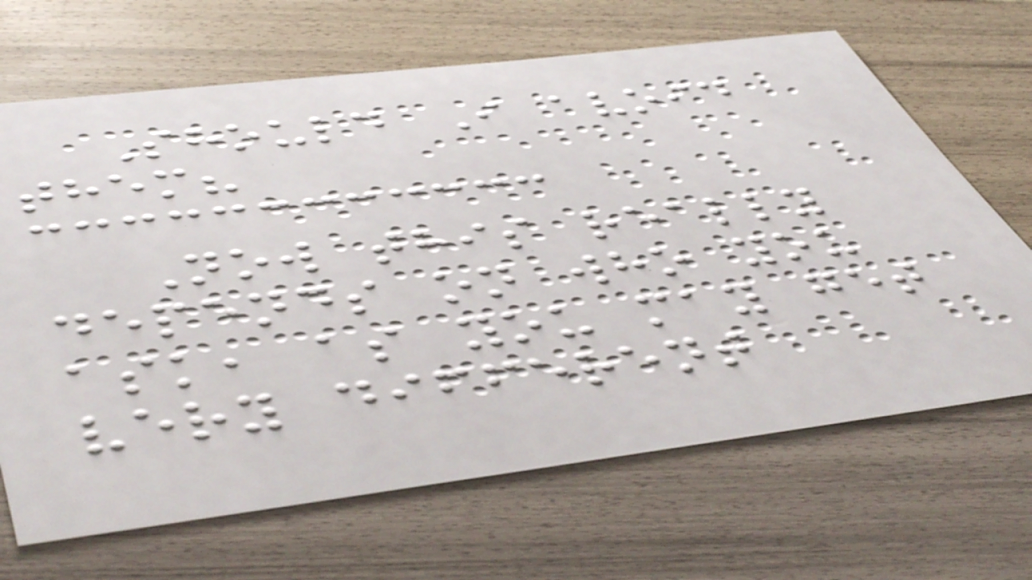Should I avoid
them?
Now this really
depends on who you
ask, as you may get
very different
